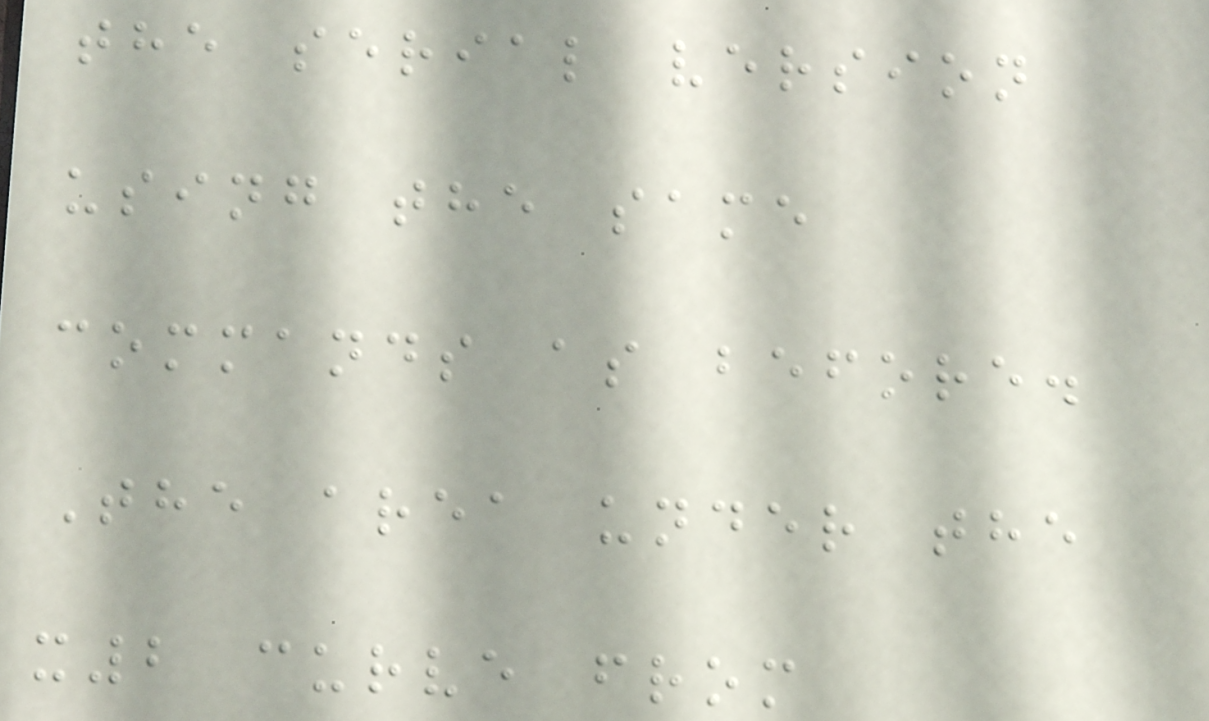the serial version
using the same
commands as before.
The area under the
x2 curve from
